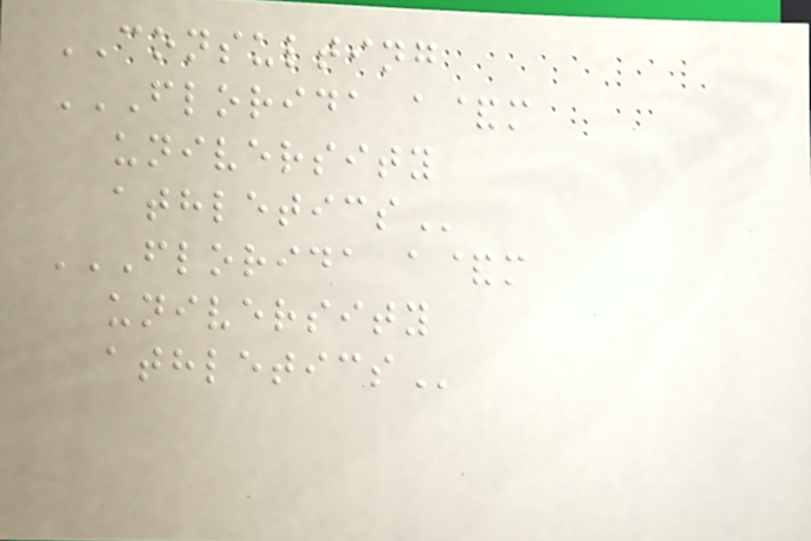CONSULTING
FLORIDA A&M
UNIVERSITY
ATHLETICS
FLORIDA A&M
UNIVERSITY
ATHLETICS
